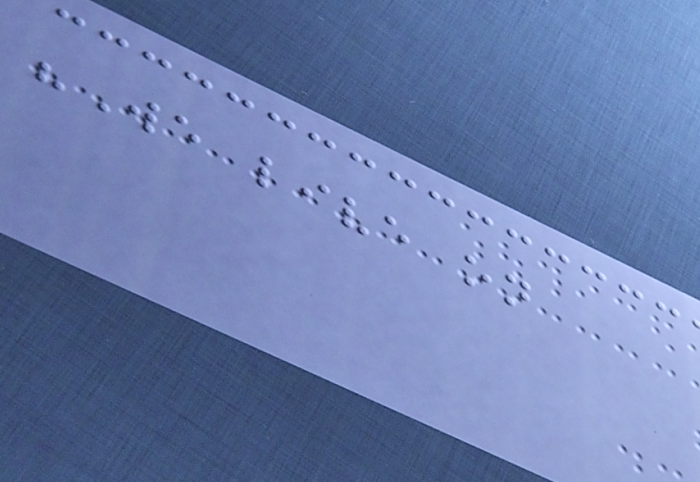"We live on
